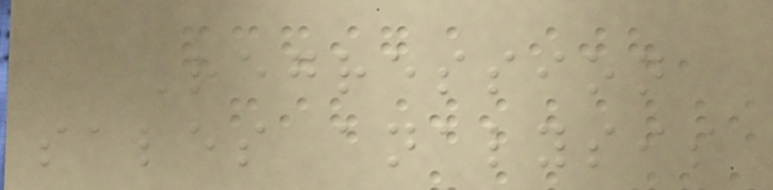Regression
sales analysis
